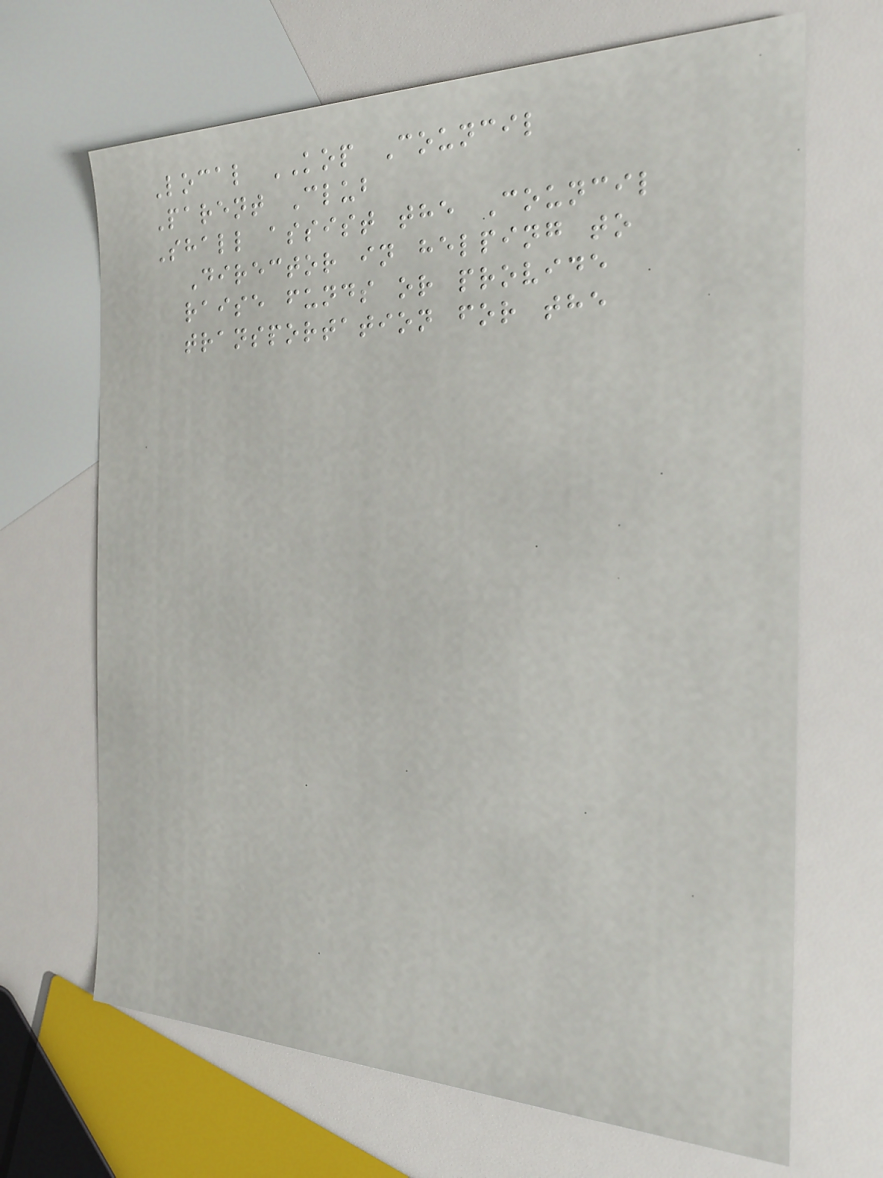Local KOP Council
Parent Club
Shall assist the Council
Director in helping to
raise funds or provide
transportation for the
